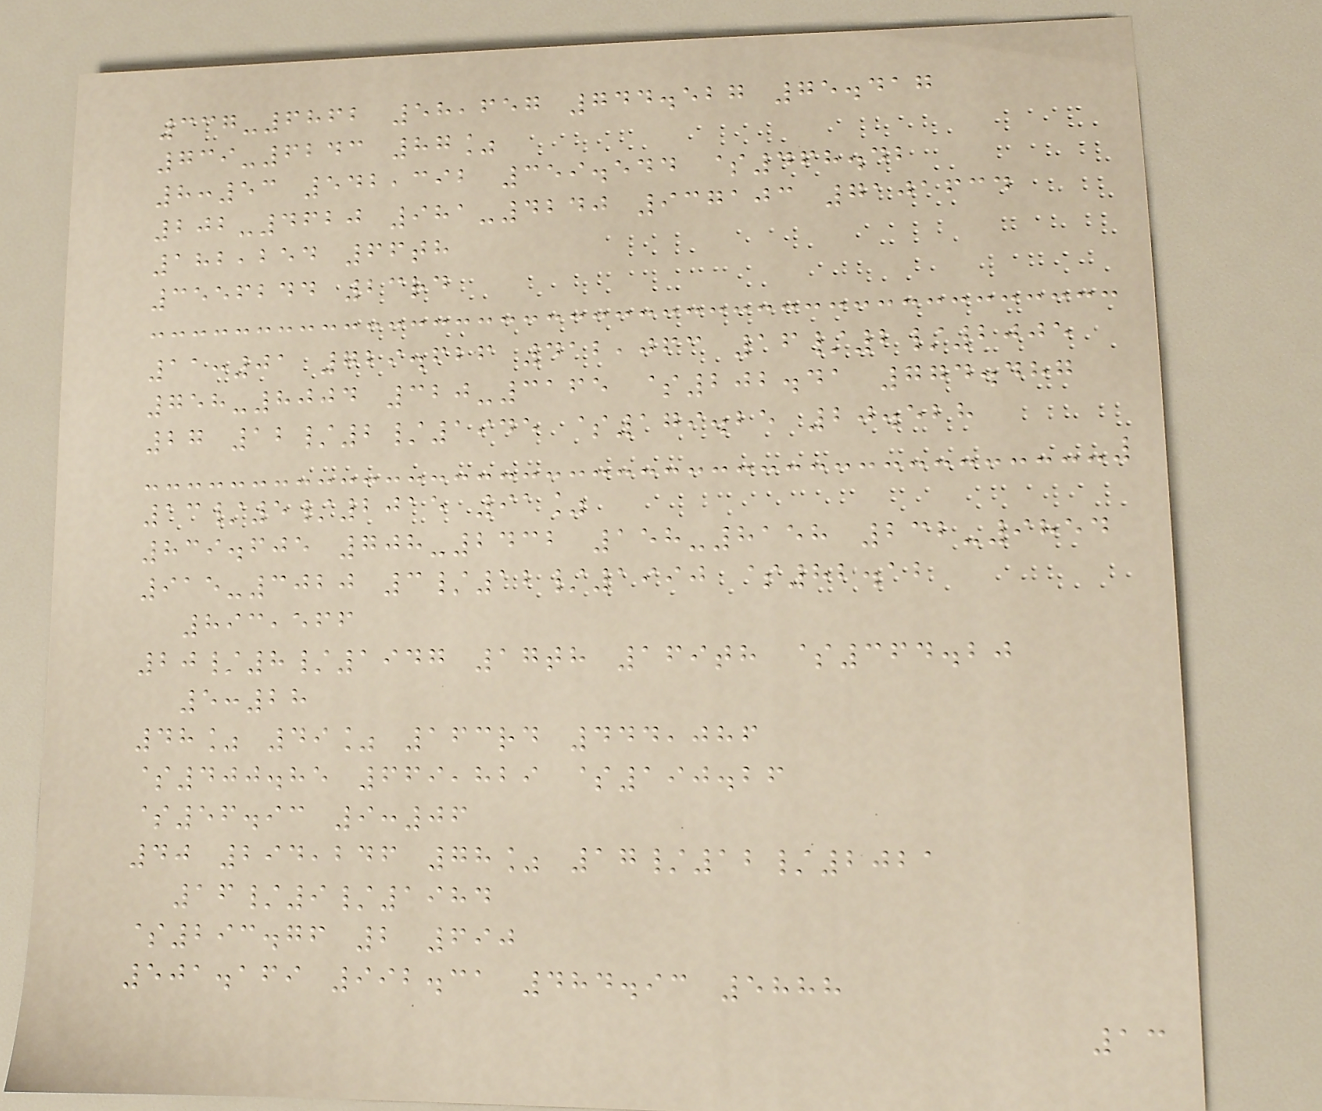337-6862 58,657 744.527 75.417
739-6243 87%
8:53 542,392 359.544 $468.42
202-4620 981-4240 937103 7101634
182,254 66th
3556244 23rd
11:01 729.626 412,063 16/2/2005
758-8004 320-3165 $202.41 774.487
27 12/2/1945 $179.25 20.528
13/5/2015 91%
839.605 708-2432 158-8158 232-9854
915-3020 3/12/1990 $82.12
893,566
20/8/1947 17th 169th $364.20
5:28
48% 49% 163rd 444,086
$400.85 669,829 $190.26
$56.93 9:06
40 294,246 78% 17/12/2021
16/9/1984
$293.76 2 690
501.169 992.31 484.93 5888
13
